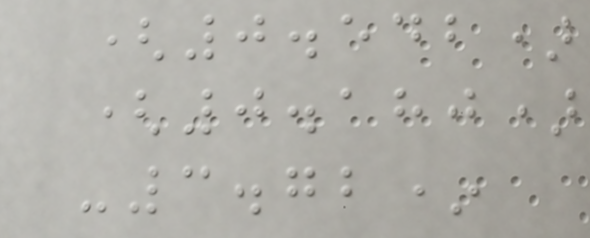(0.542)
(0.180)
-3.72*
